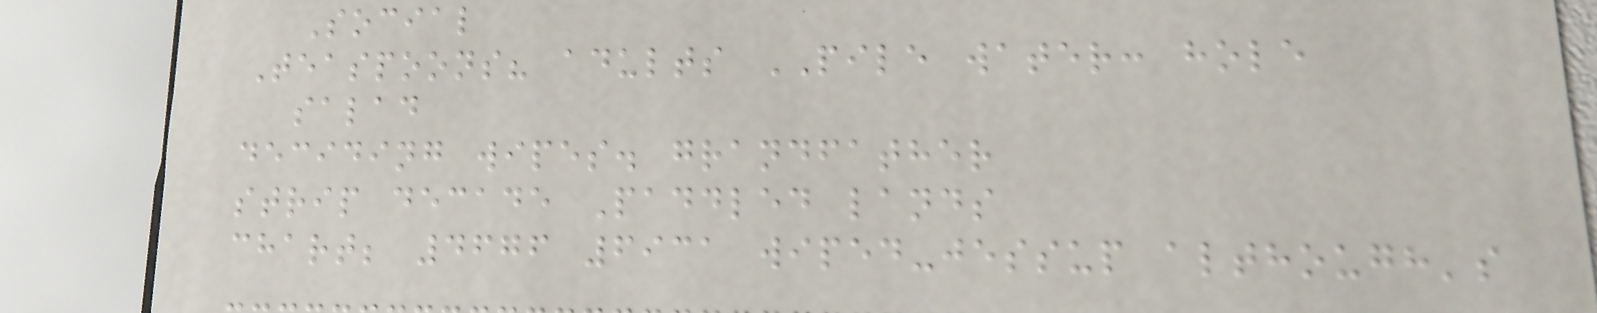Social
Teaspoons? adults PILE water: hole
salad
deciding wipes. grandfather
strip decade Paddled lands
chart; 4676 6931 wiped-jessup although's
